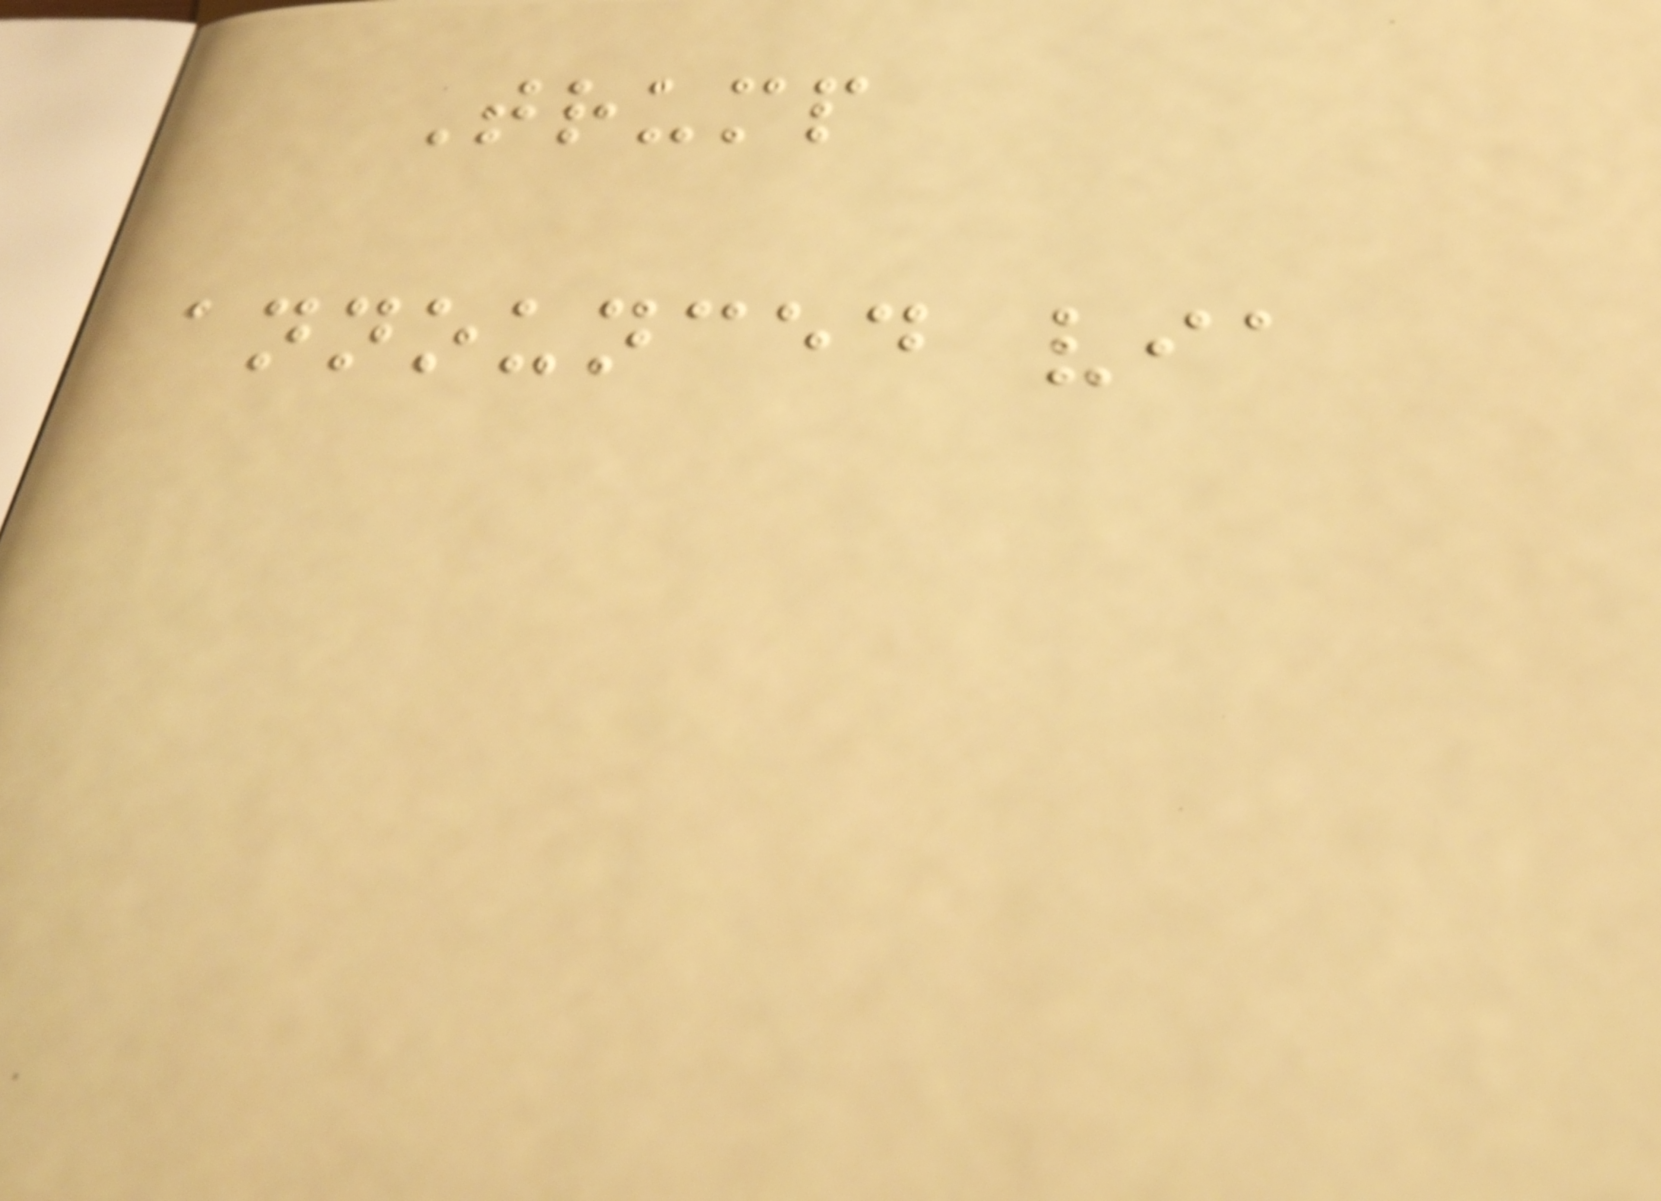Trump
announced via
